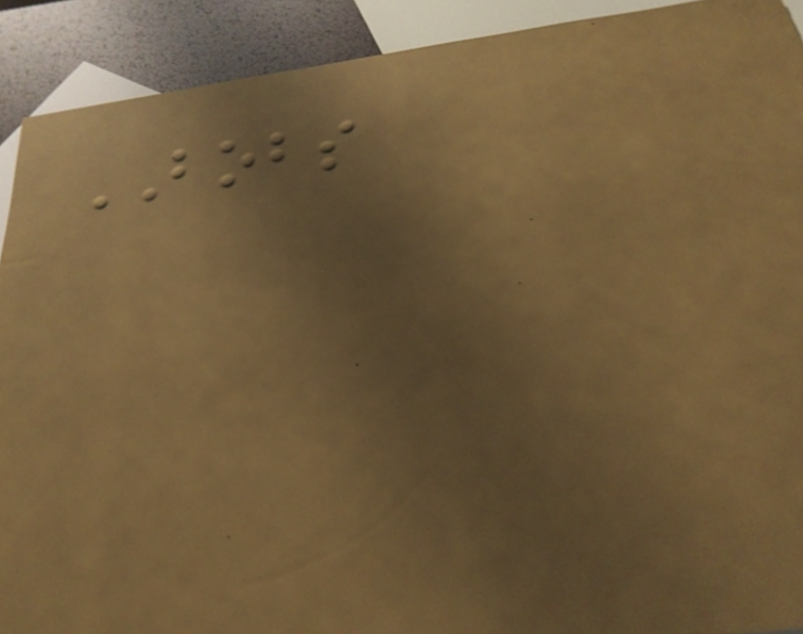BOBS
